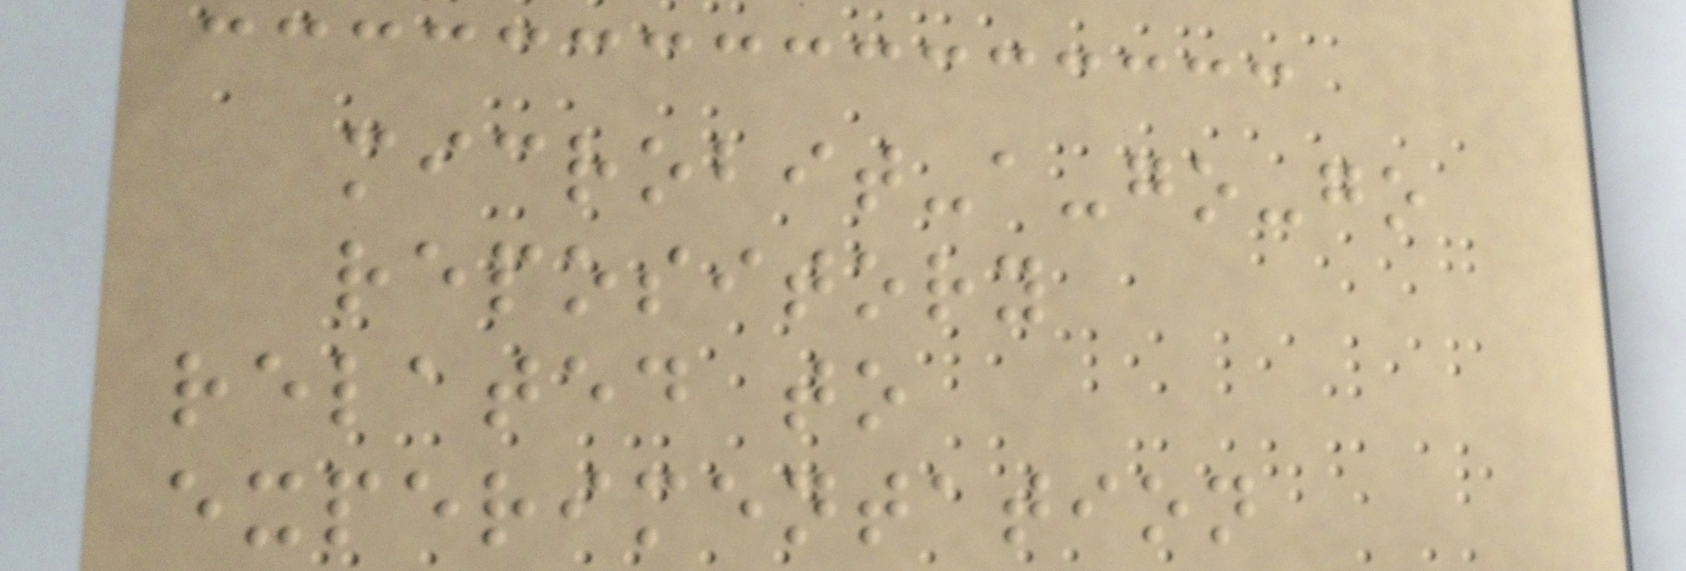microbit-a-go-go
repository
related to
experimentation
